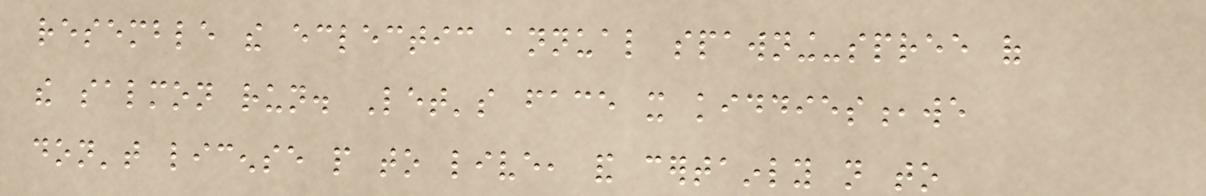resemble the eclectic annual spawning-spree of
the salmon run. Let's face it kiddies,we
don't license people to live, and certainly not to
